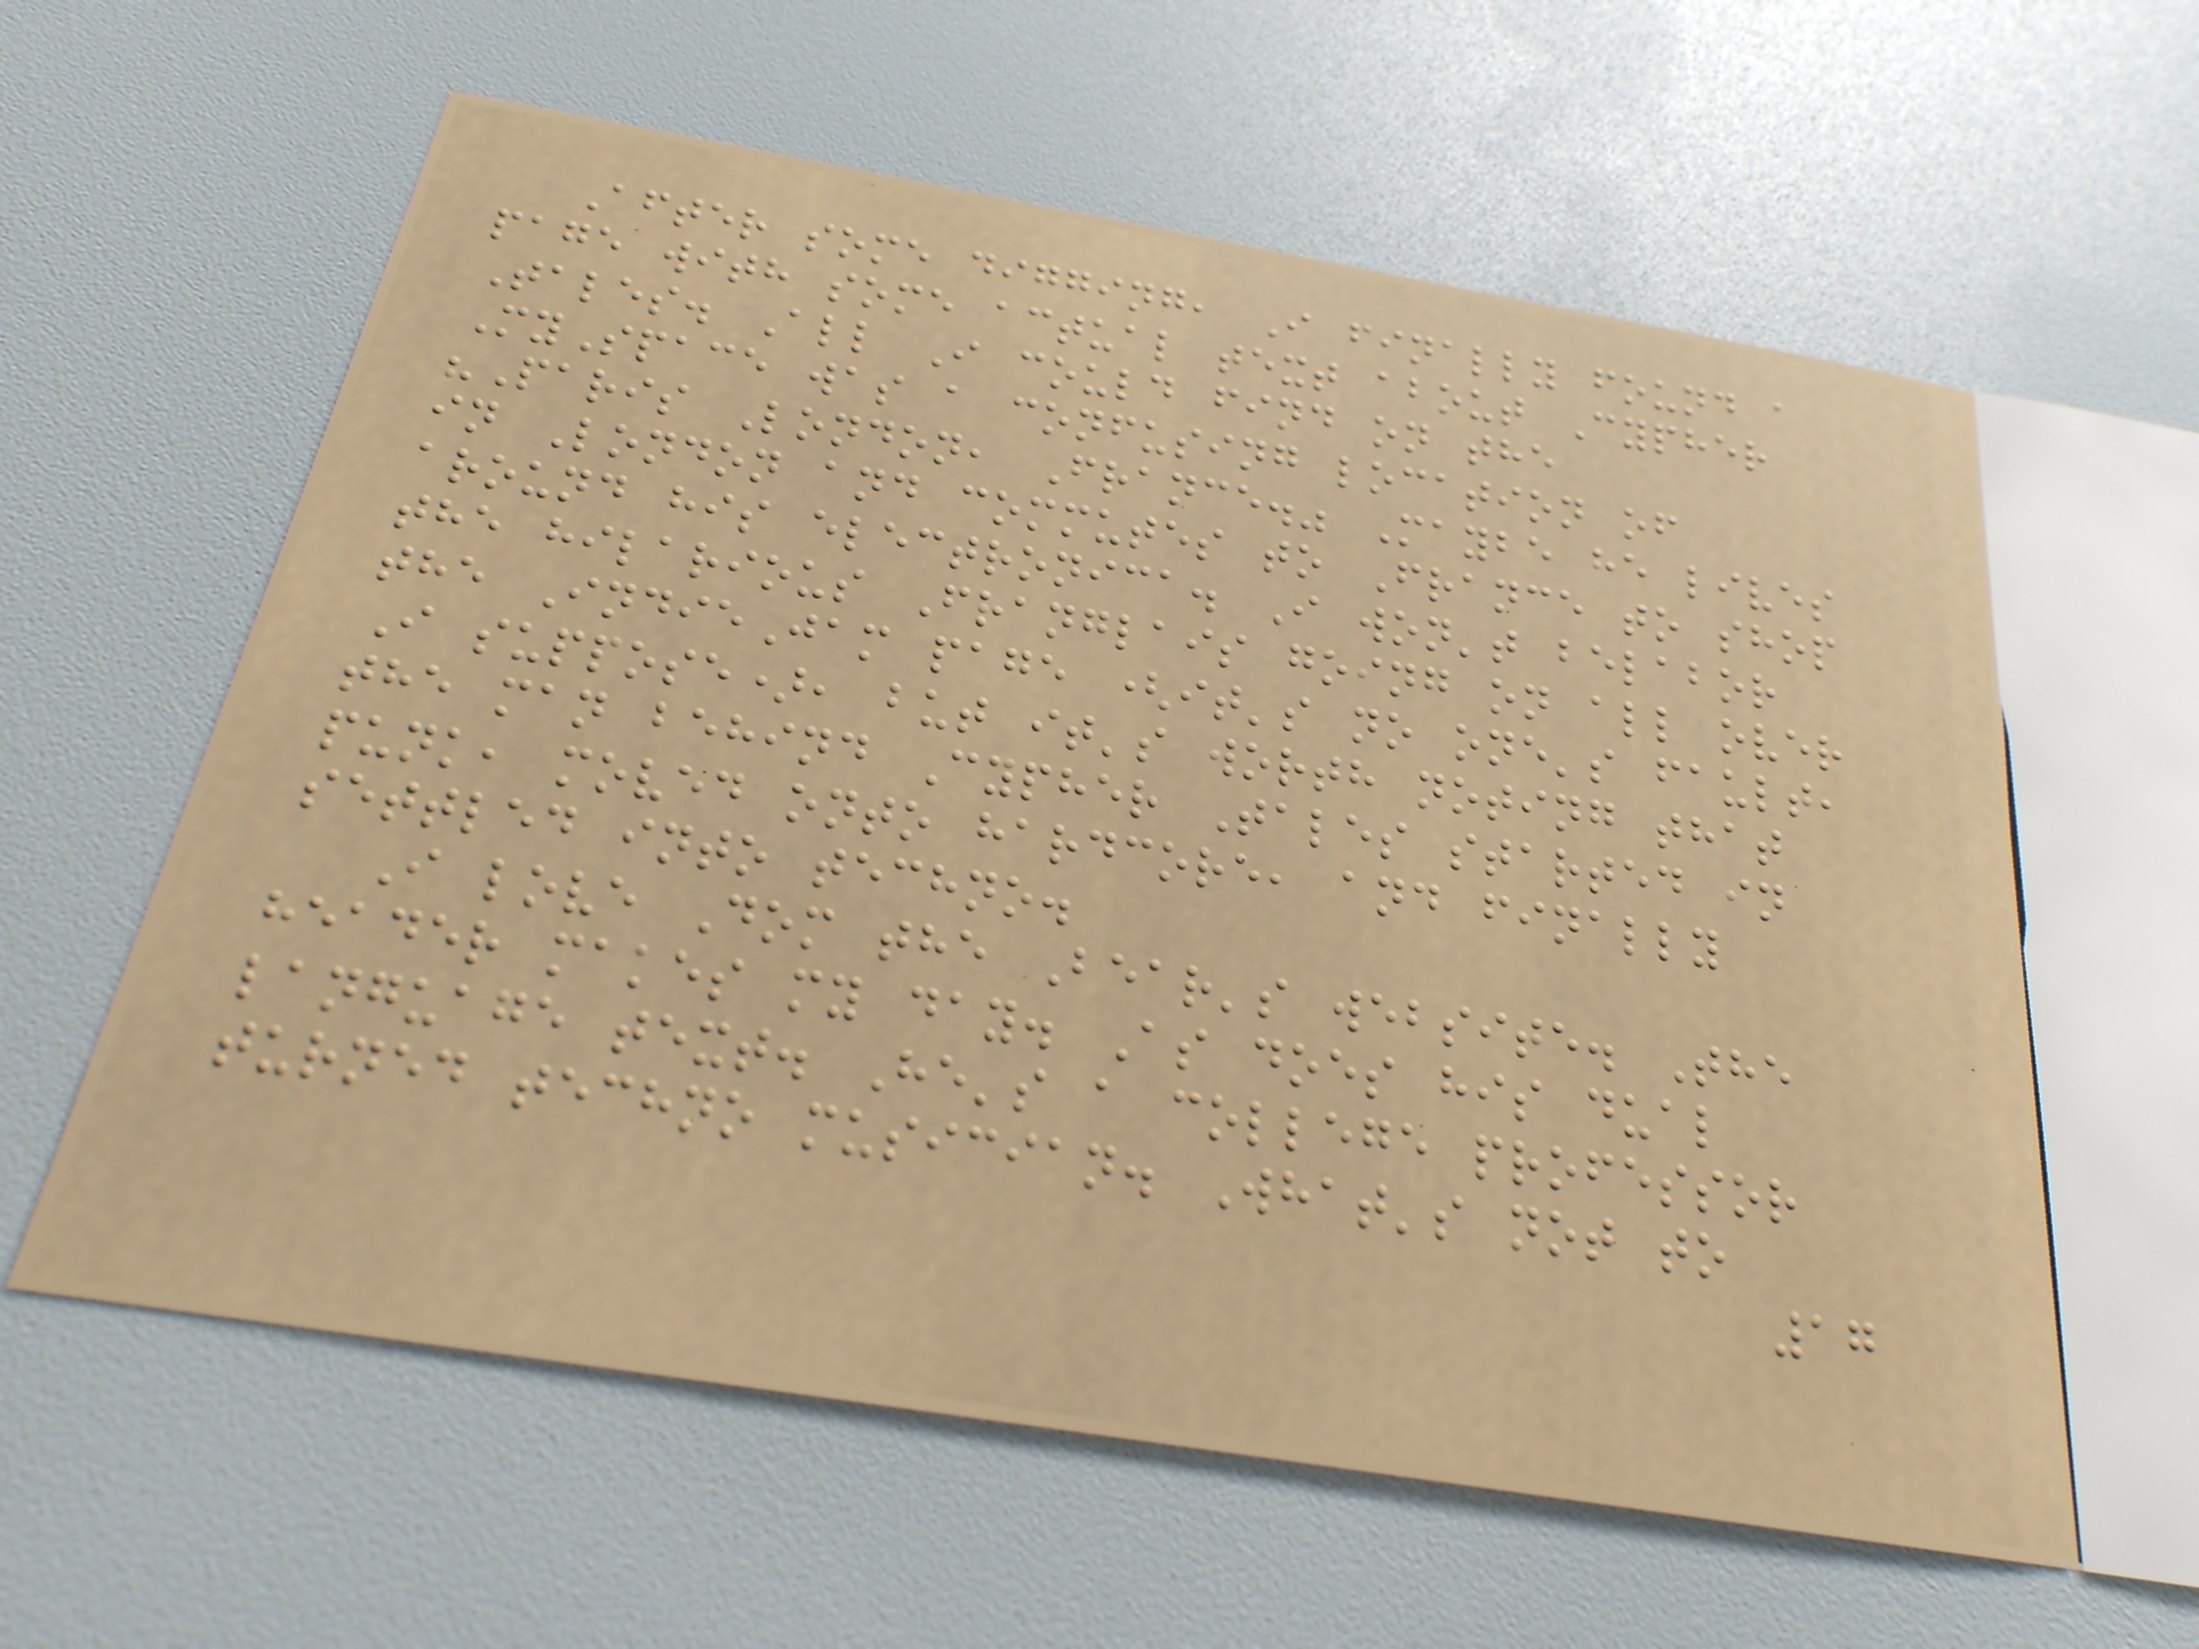After some digging, I finally found a
page with some actual text about Cypher
Tales. All I could find on the
MySpace was a confusing location of
"Paris London, France." Maybe he lives
in London and commutes to France to shop
around his electronica. I won't belabor
the hilarious Franglais going on all over
the IndieJam page (it's no one's fault,
I suppose), but it's worth noting that
the man behind Cypher Tales started in
punk, moved onto hardcore, and finally
settled into techno.
I love Dom the Bear's website. The
header makes my day. As does his dual
language text. He's a college professor
turned techno musician. What's not to
17
